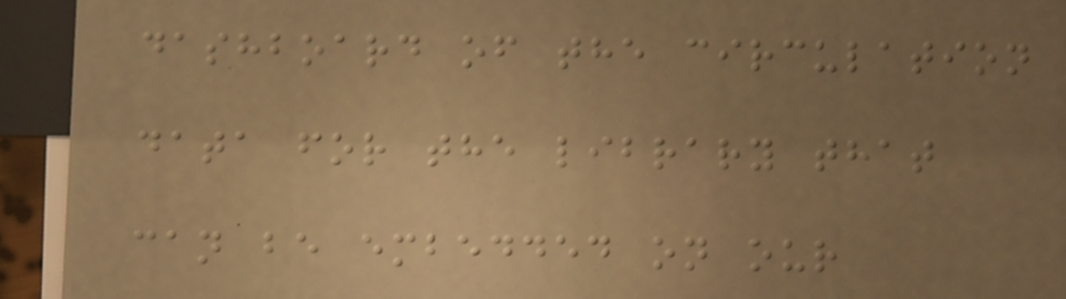dashboard of the circulation
data for the library that
can be embedded on our
